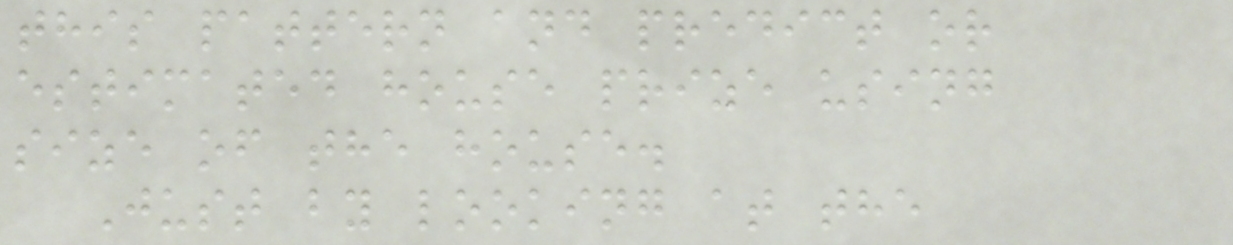this pattern and predict or
estimated house prize using
size of the house.
Just by looking at the
